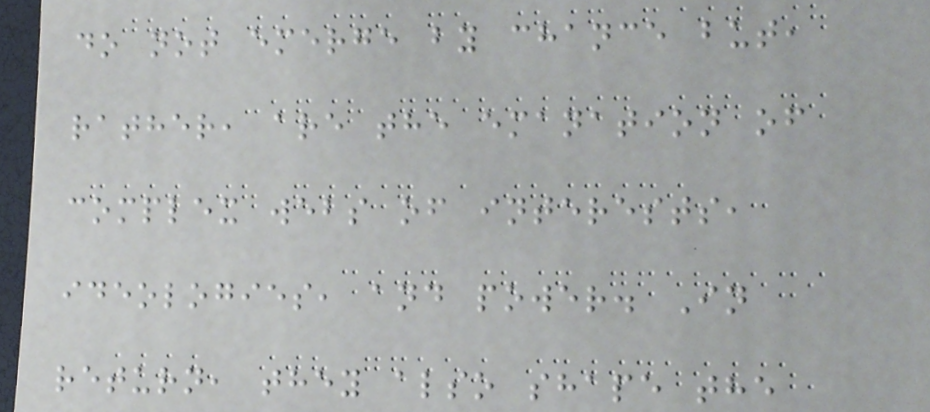do not emerge by chance but,
rather, are the emanation of
complex webs of interests,
ideologies, and power. In
return, they also shape the
